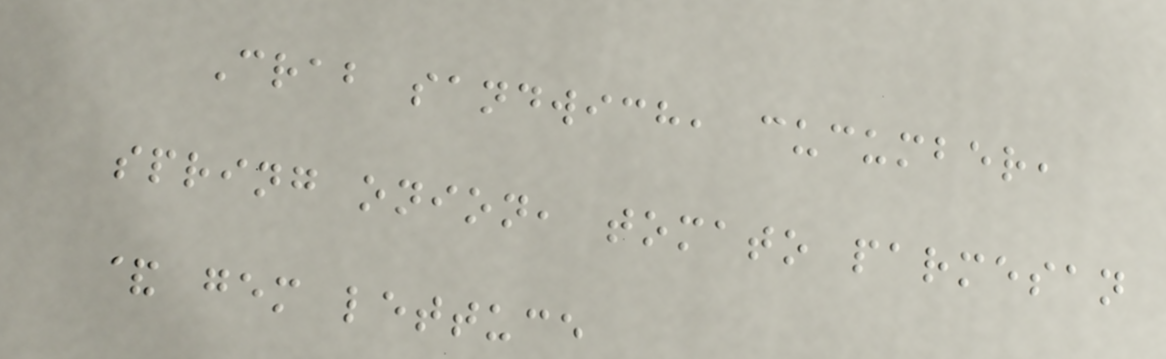Crab sandwich, cucumber,
spring onion, tomato parmesan
& gem lettuce
